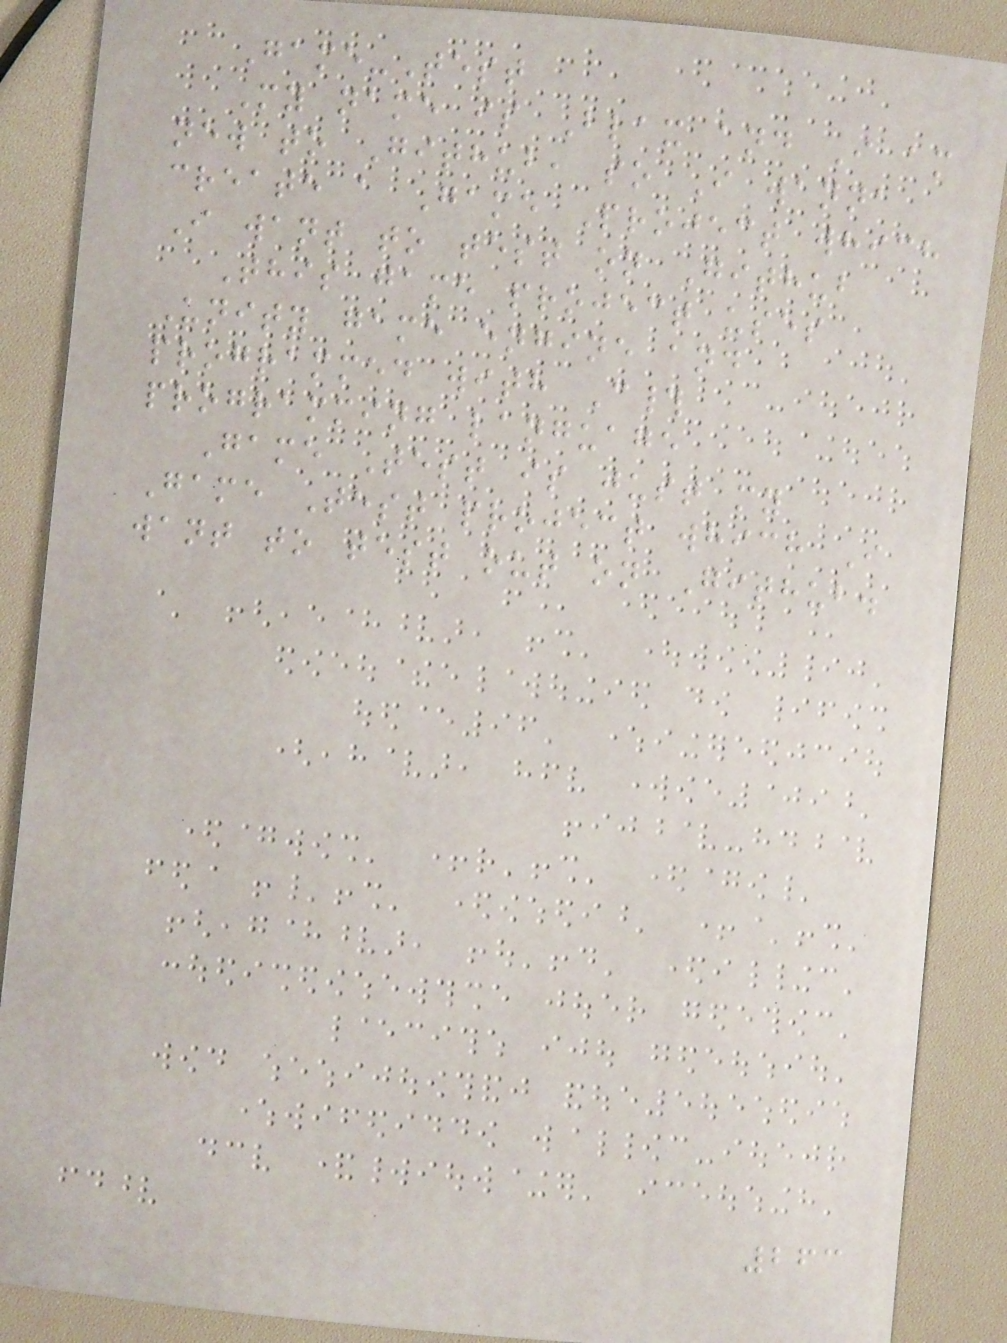Game-Test
My name is Blax and I am
new to Github, so I wanna
create a Game Project which
I want to test on Github
This game project uses
Unity game engine and
programmed with C#
programming language
Game Test is just my
Game Test project which I
want to test out on Github.
263
